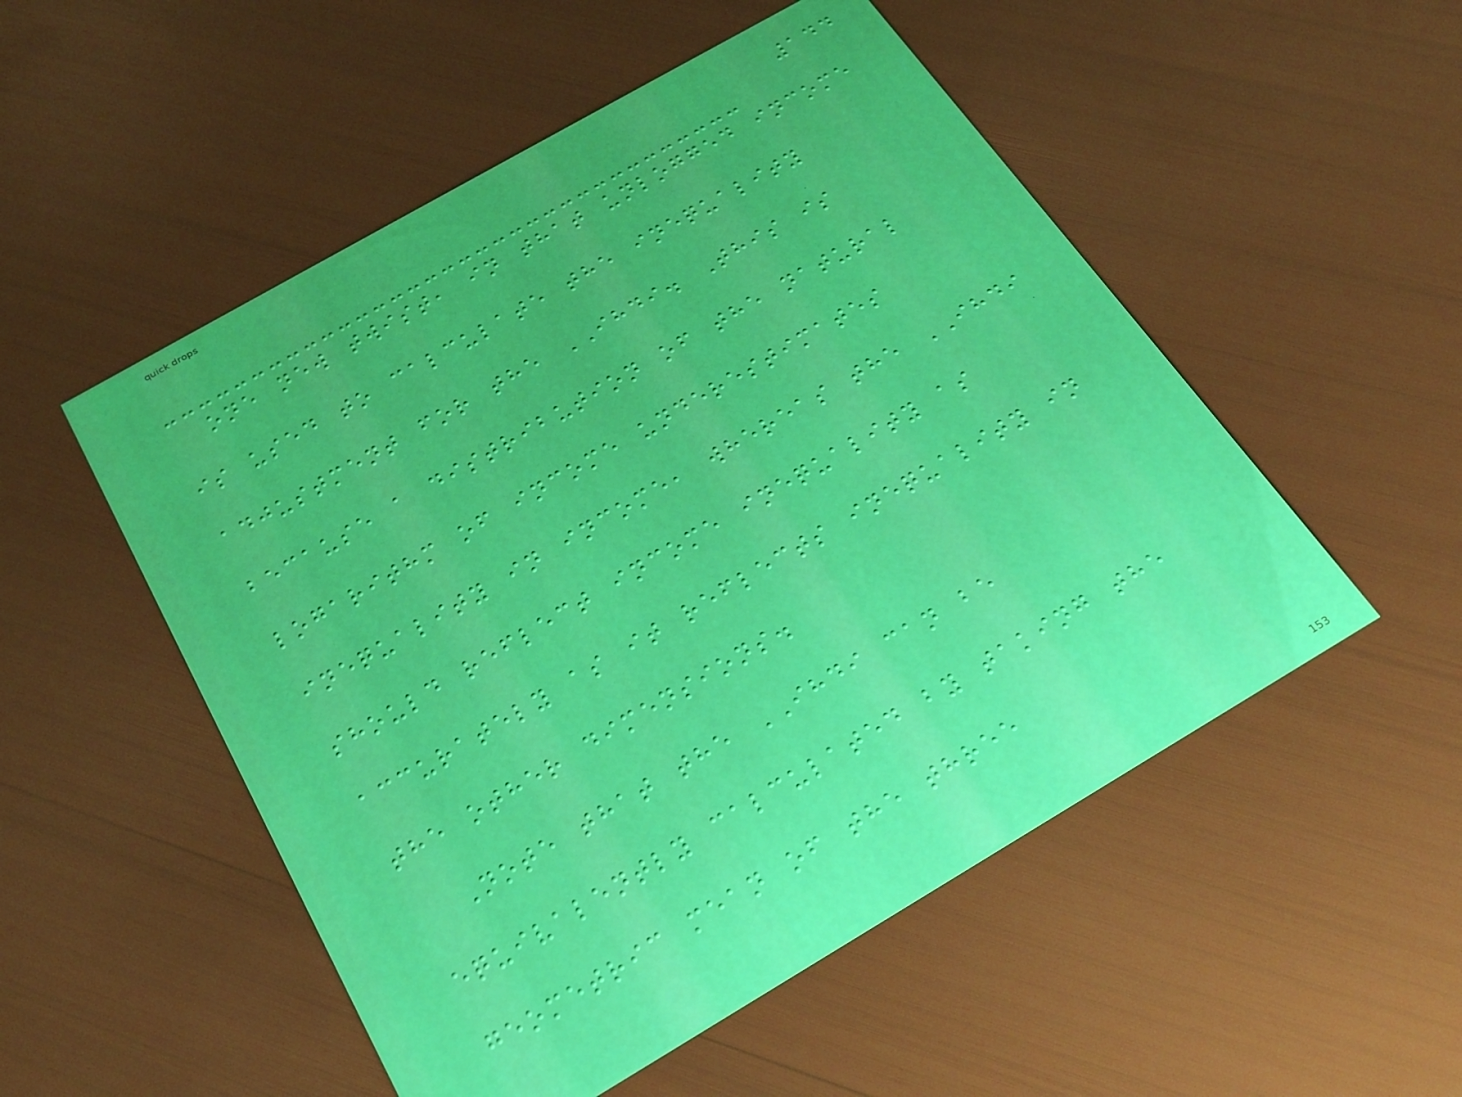144
one new twist, in that unlogged income
is used to calculate the inequality
adjustment for the IHDI. This is
because a distribution of the natural
logarithm of income underestimates
inequality in income, whereas the IHDI
should reflect income inequality as
accurately as it reflects inequality in
the other dimensions.
Note that the IHDI can be
equivalently calculated by taking the
geometric mean of the three
